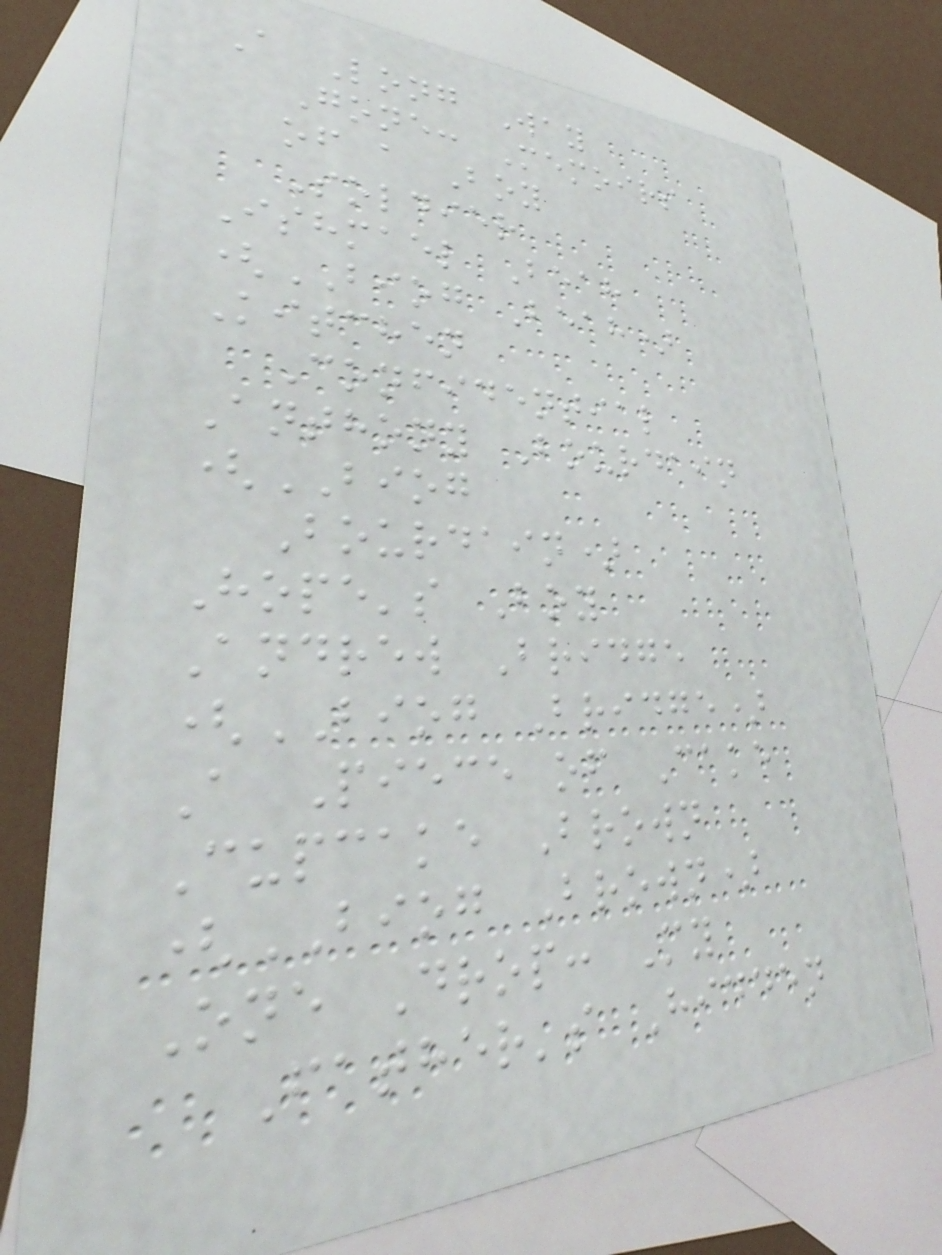A Long Way
Gone: Memoirs
of a Boy
Soldier
Ishmael Beah
(BIOG Beah)
Kitchen
Confidential
Anthony Bourdain
(BIOG
Bourdain)
Hope's Boy
Andrew Bridge
(BIOG Bridge)
A Piece of Cake
Cupcake Brown
(BIOG Brown)
One Drop: My
Father's Hidden
